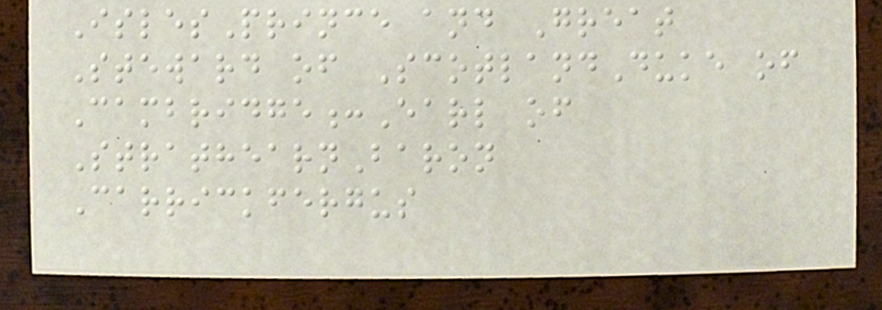IslesPrince and Great
Steward of ScotlandDuke of
Cambridge:Earl of
StrathearnBaron
Carrickfergus
